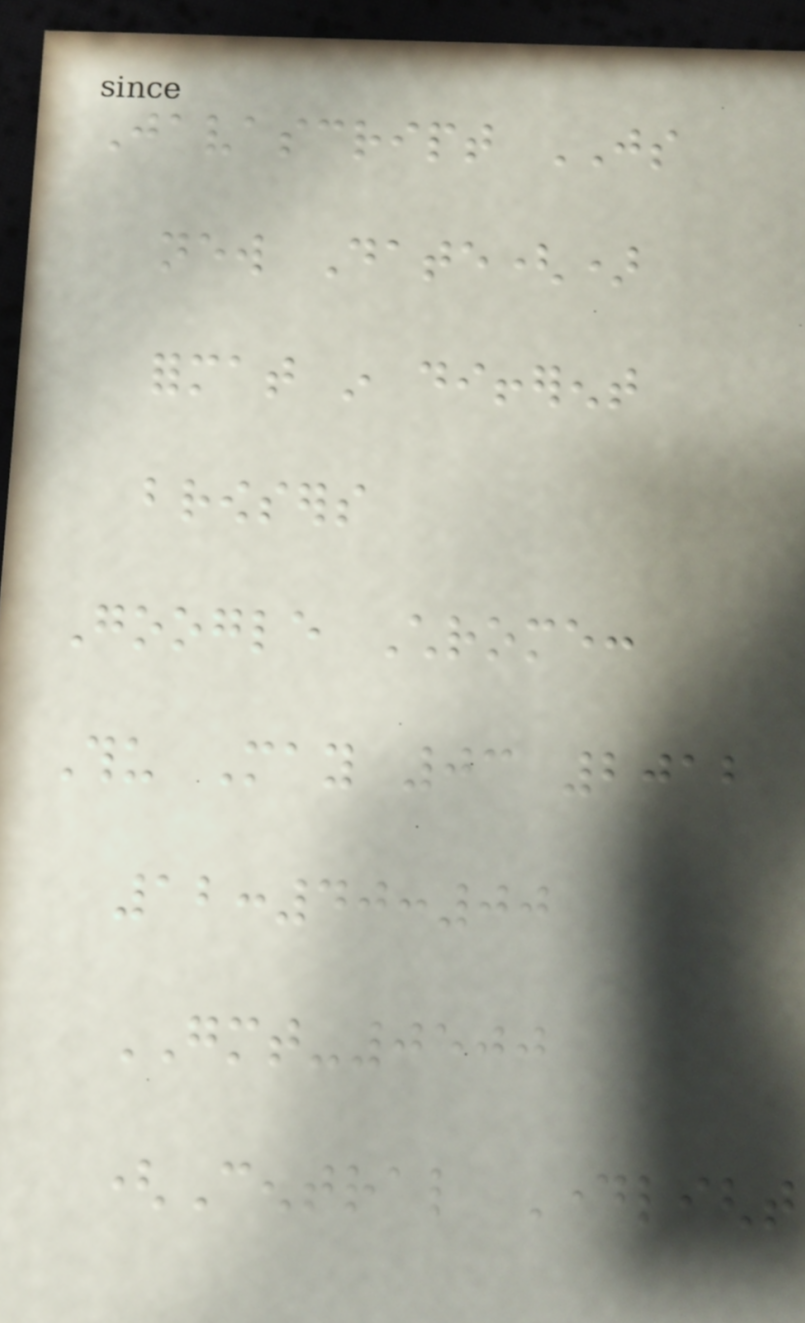Javascript JS
new Date()
format in different
browsers
Google Chrome:
Thu May 03 2012
12:40:00
GMT-0500
(Central Daylight
